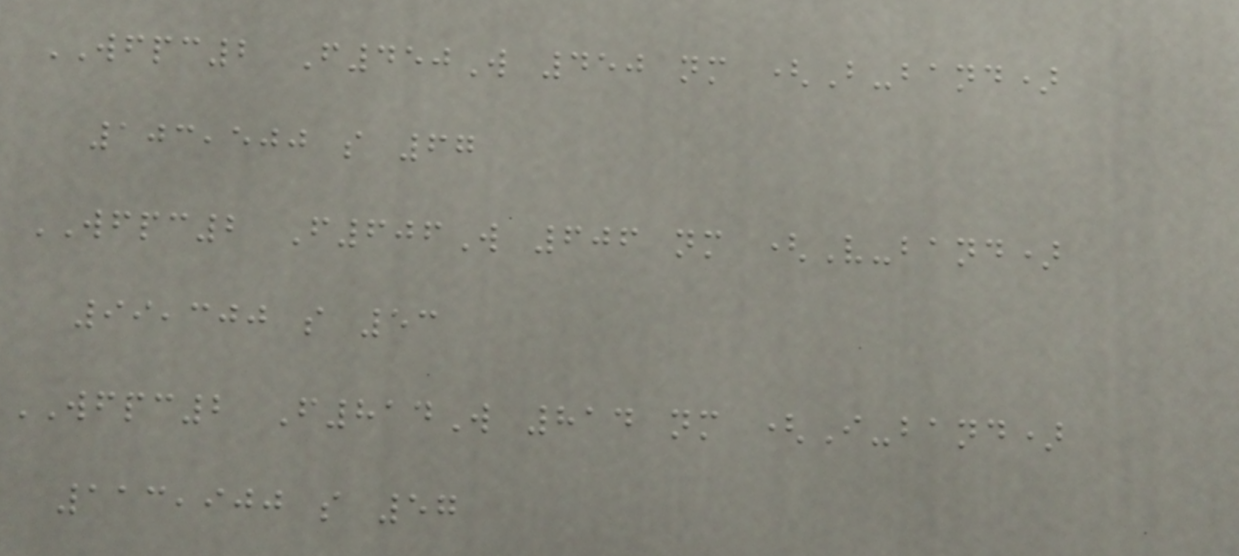WFPC2 F450W 450 nm (B-band)
103,500 s 67
WFPC2 F606W 606 nm (V-band)
99,300 s 53
WFPC2 F814W 814 nm (I-band)
113,900 s 57
